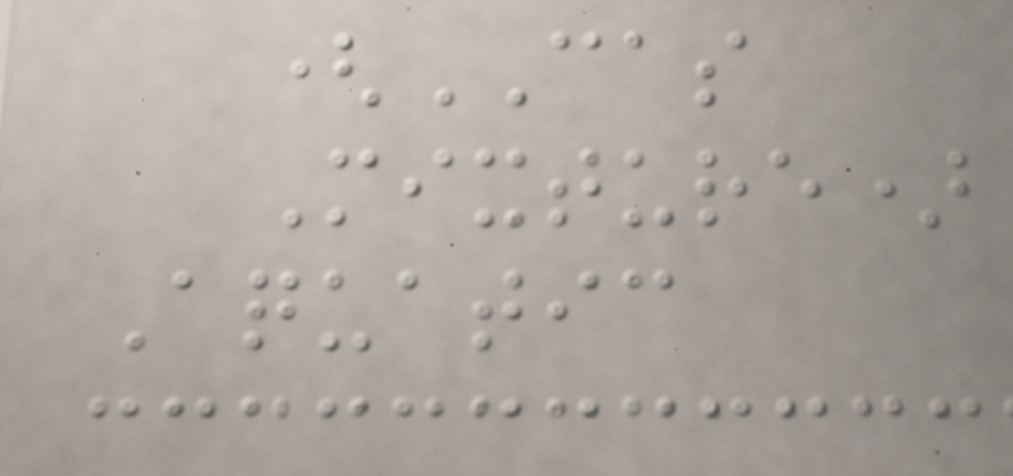(CAS
Mixture)
Aquatic
